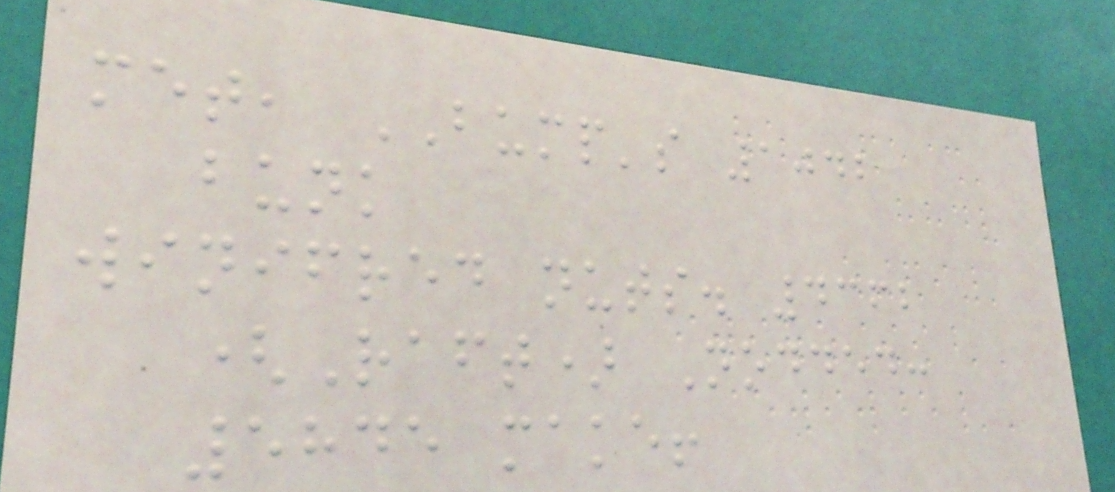met, BUMP's 1042
bunk
winifred nuts. 4362
(Raft) Nodded:
5845 make!
